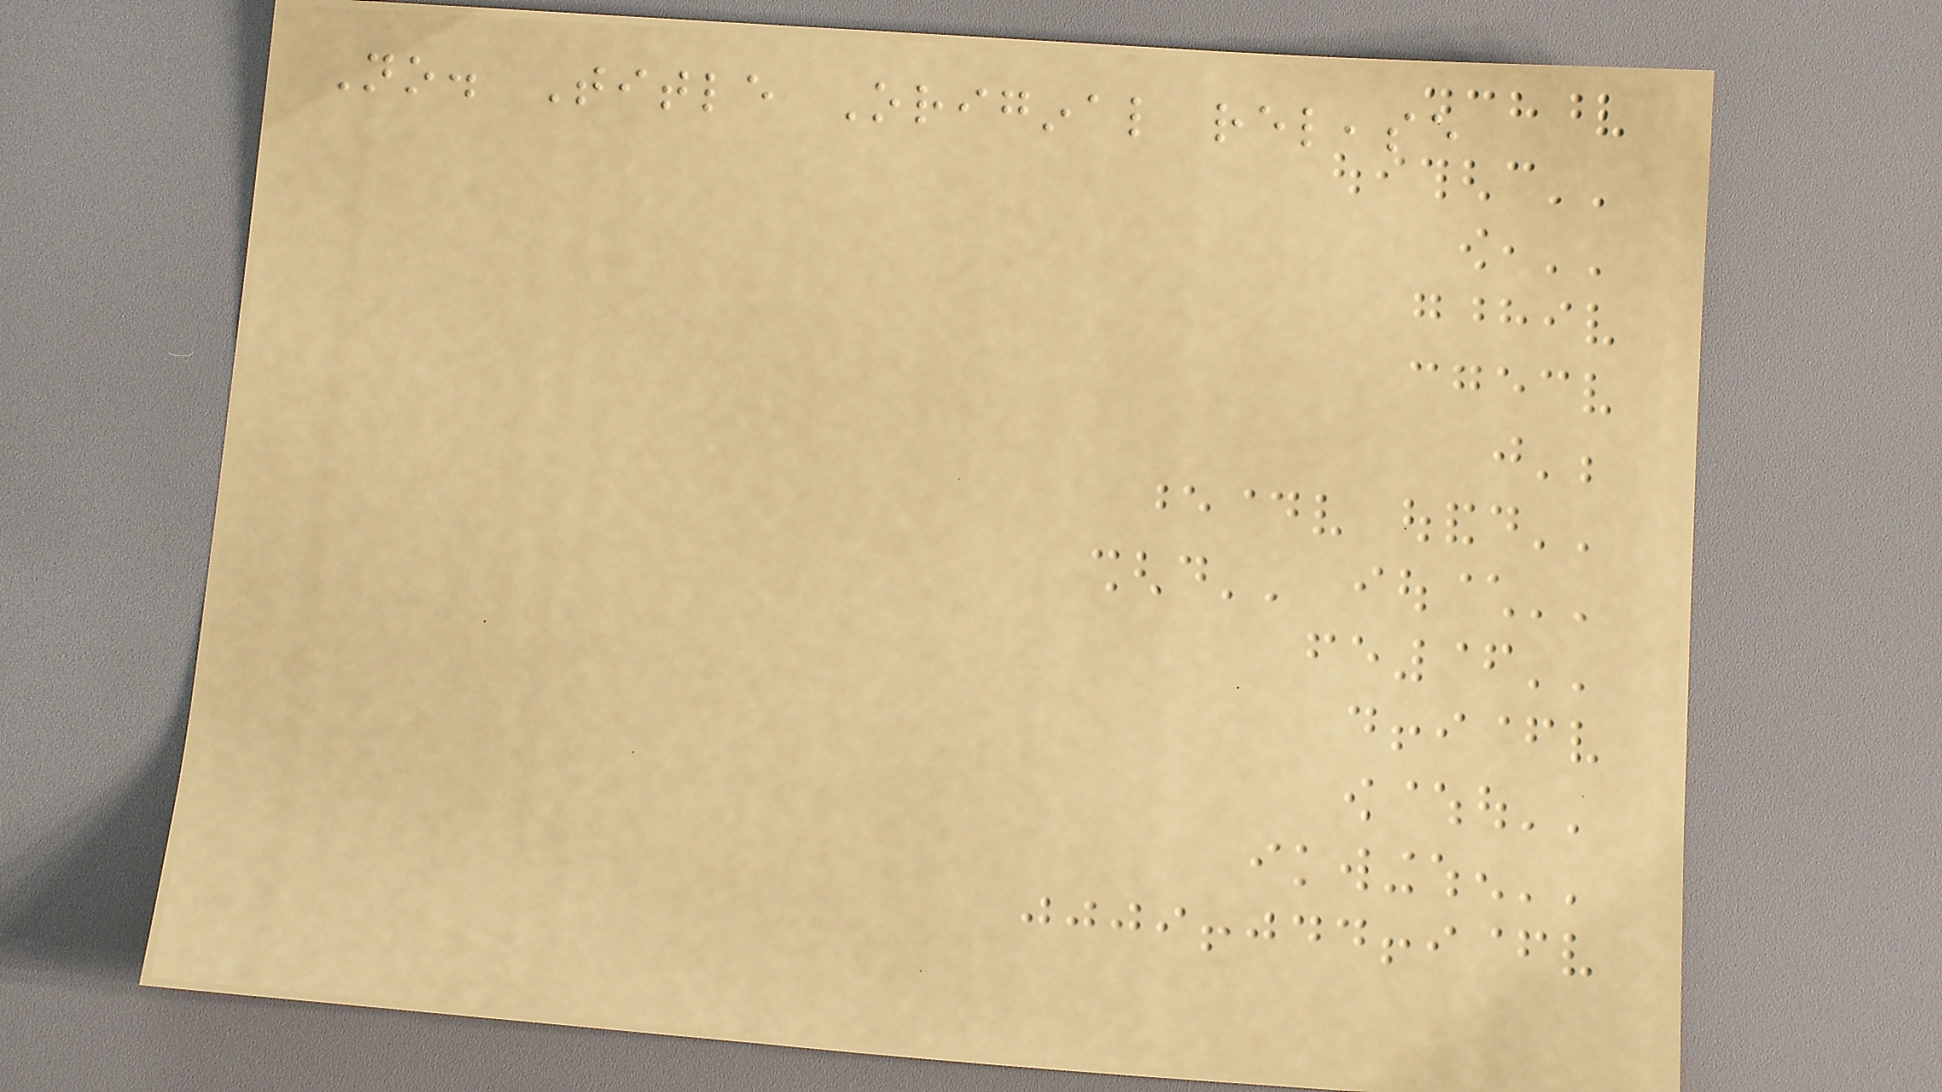No. Title Original release
